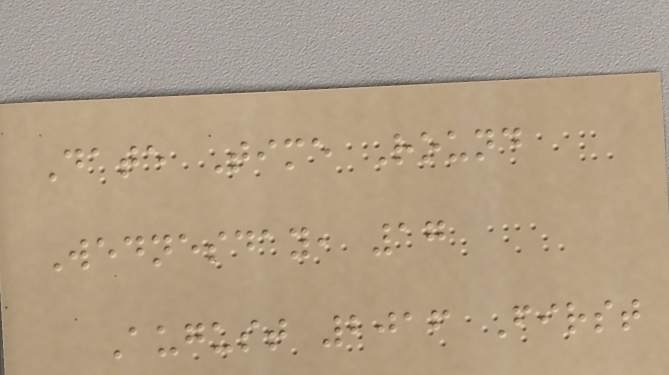Date Time Round
Wednesday, 17
August 2016 First
